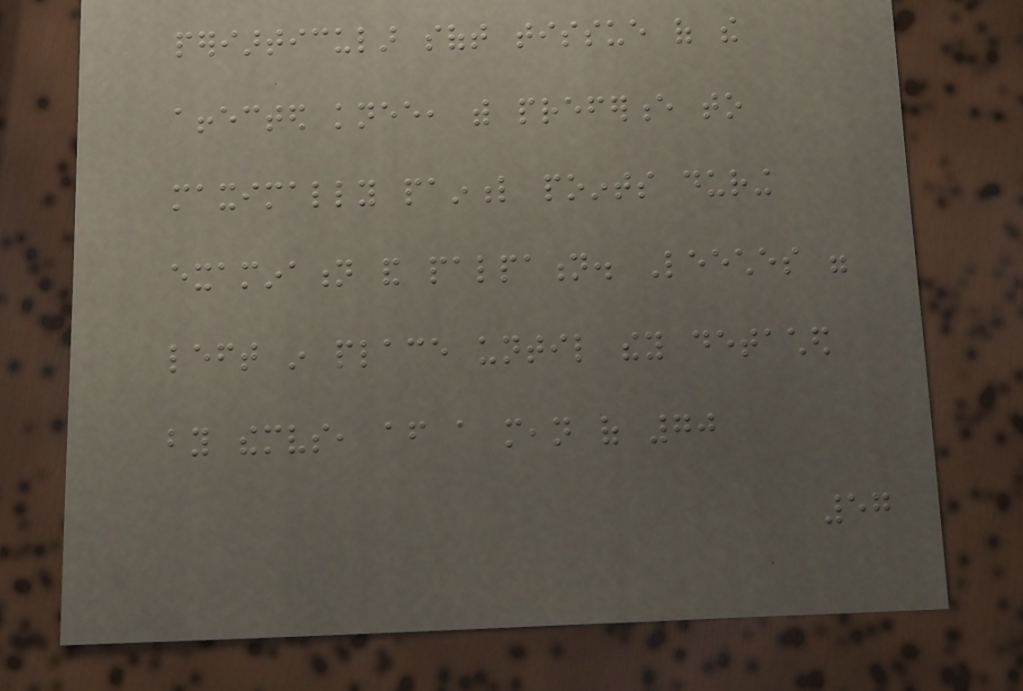periarticular soft tissue of the
affected knee, with preference to
maximally painful points during
examination and palpation. Leeches were
left in place until they detached
by themselves, after a mean of 70
57
